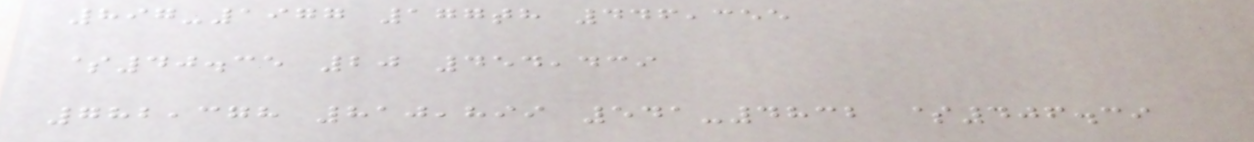897-1977 177th 446,355
$40.35 20 454,439
782,378 810,899 541-4832 $406.39
